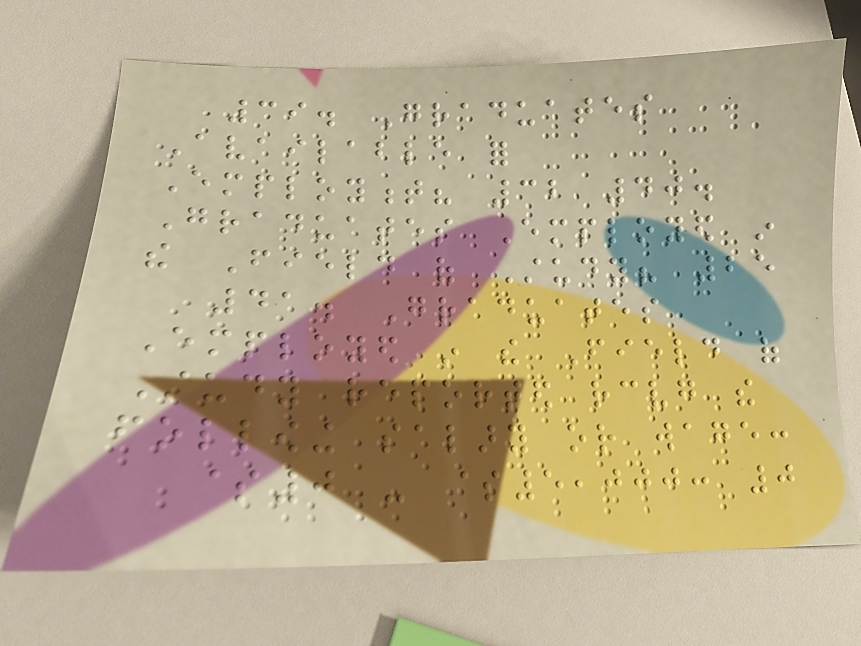39. Graduates
Available for
Employment? 32 40.
Graduates Employed in
the Field of Study? 25
41. Graduates
Employed in the Field of
Study reported receiving the
following salary or wage:
$0 - $5,000: 0
